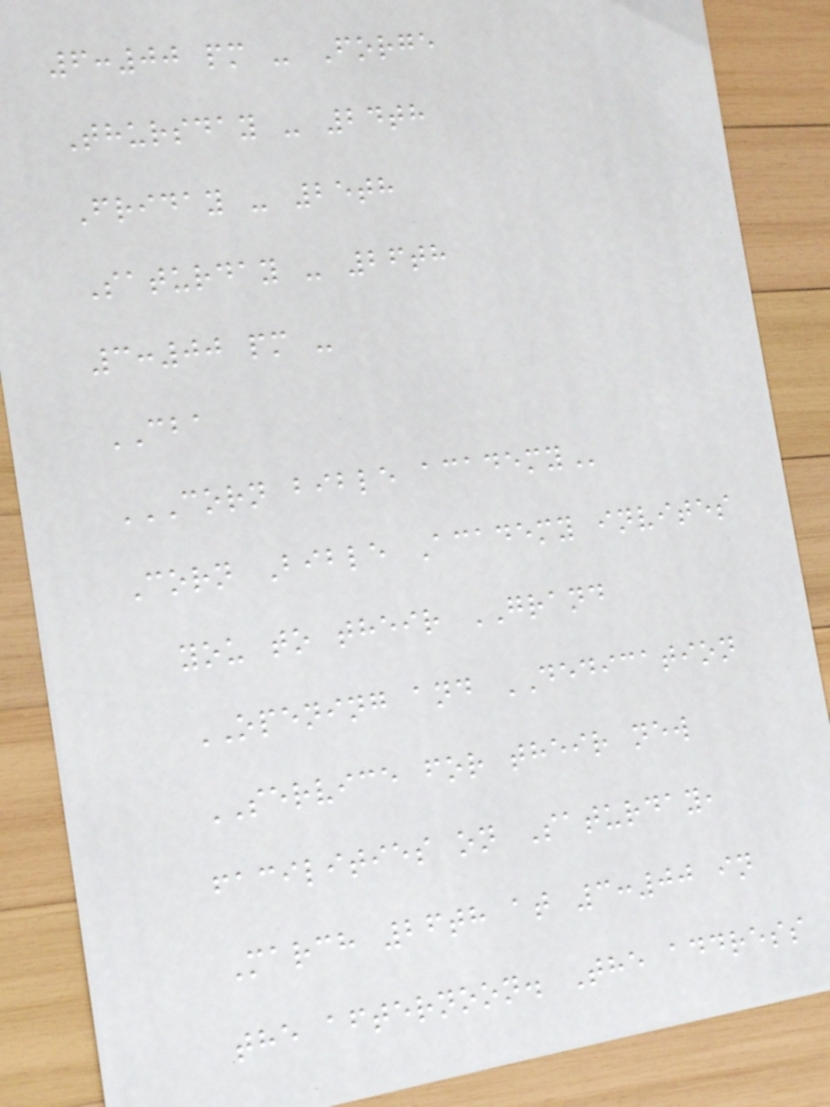6:00 pm - Forge
Thursday - 24th
Friday - 25th
Saturday - 26th
3:00 pm -
CBA
CORN BIBLE ACADEMY
Corn Bible Academy invites
you to their GRAND
OPENING and DEDICATION
SERVICE for their new
facilities on Saturday,
March 26th at 3:00 in
the afternoon. The address
